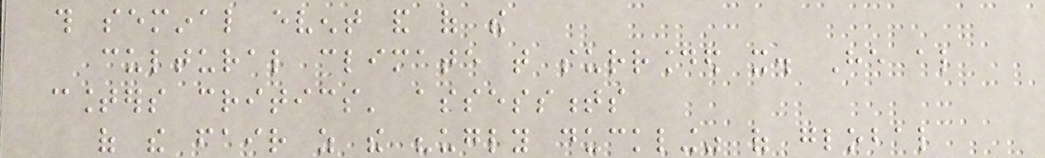this seminal event and of the
cultural climate that surrounded it. He also
counters critics' assessments
of the fair as the "ugly duckling" of global
